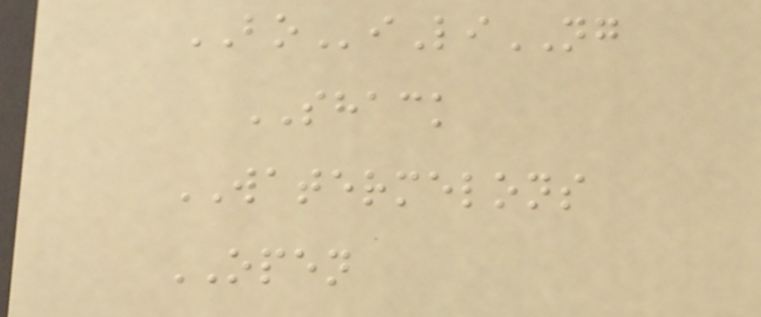BOiLiNG
SHACK
WATERMELONS
OPEN
